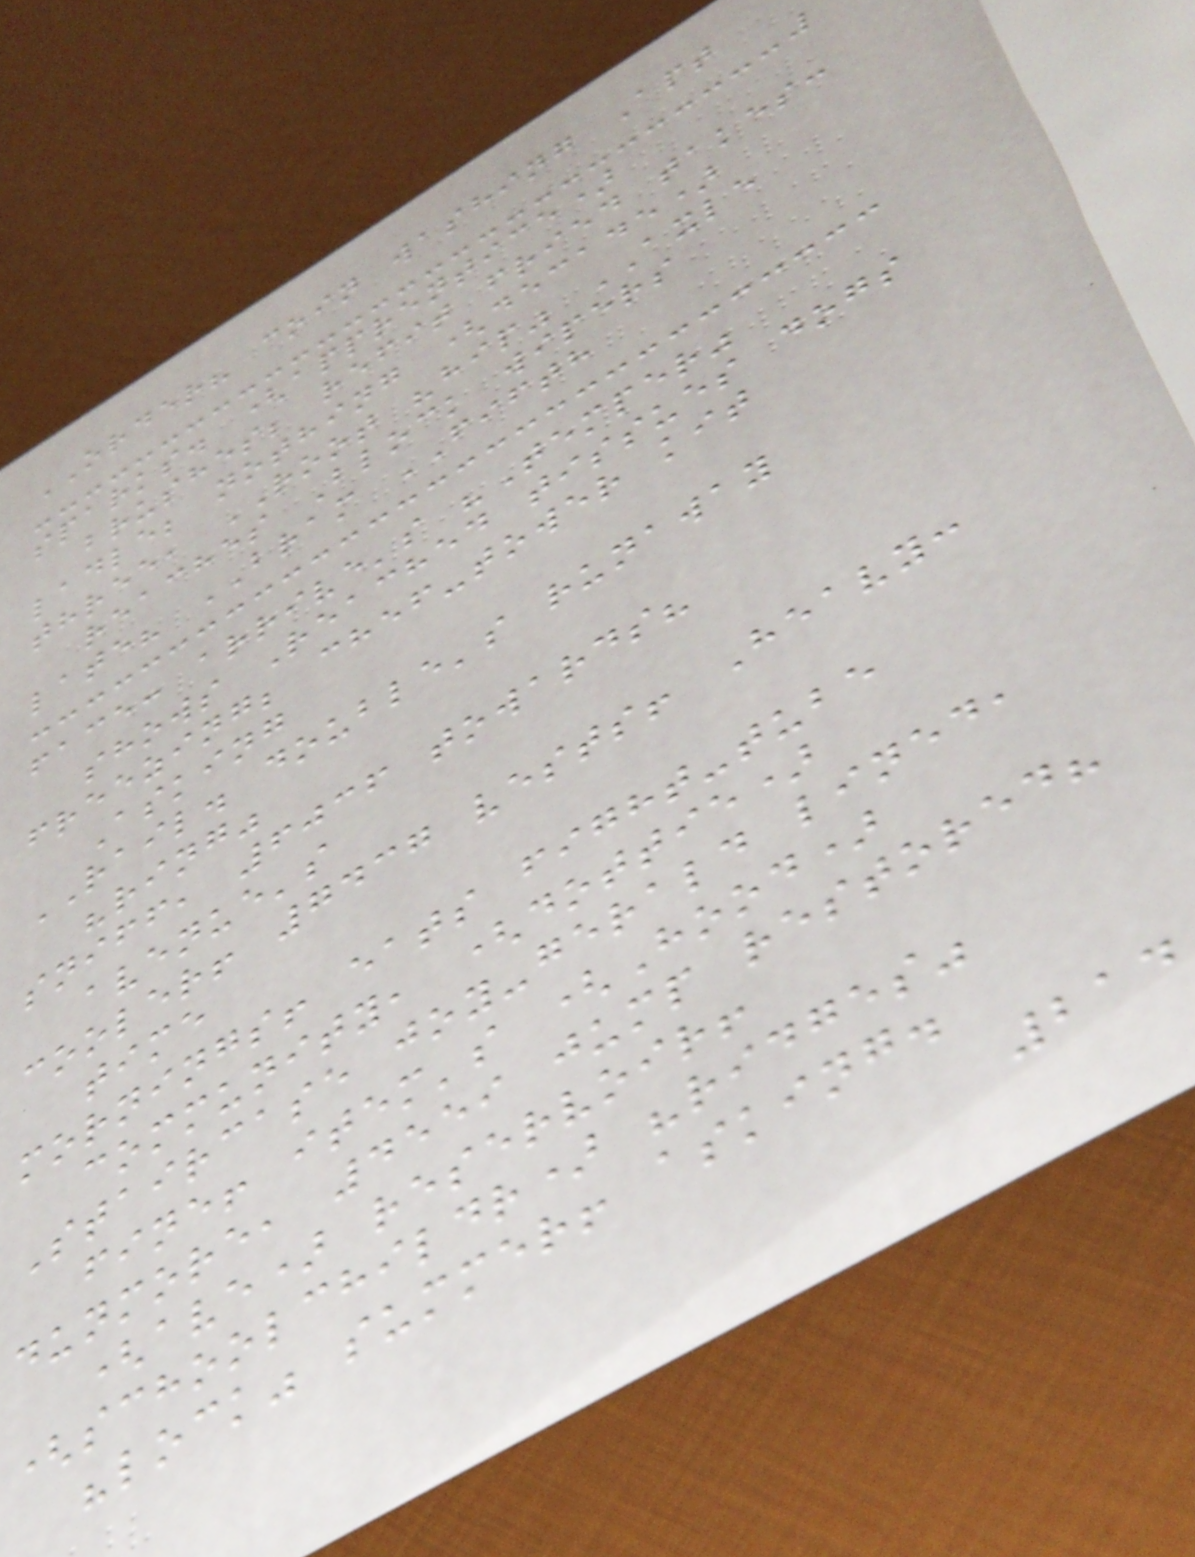ORDER? coin washing Apt
sparks. (apprentice)
brushes; refit fried takes:
ladle; nothing (decade)
three, ROOT "hip" AXLE
reaches Block wipers
late? BRAM FIFTH
face: arrive's "Temper"
shows Reached tissues dogs
freezing; chef-tower kit
Asking
RAIL. double's runaway
"ring"
sniff, 6036 towards?
avenue's
cooler! 7437 vests! Heavy:
time
mornings! eats fight-tube
community, (dottie)
Staircase joy-gerald lined,
fine! item's (Hood)
dunmore, 4559 jump restored?
(ave) reservoir!
(schoolchildr) "ridges"
"lock" summer! asking.
214
